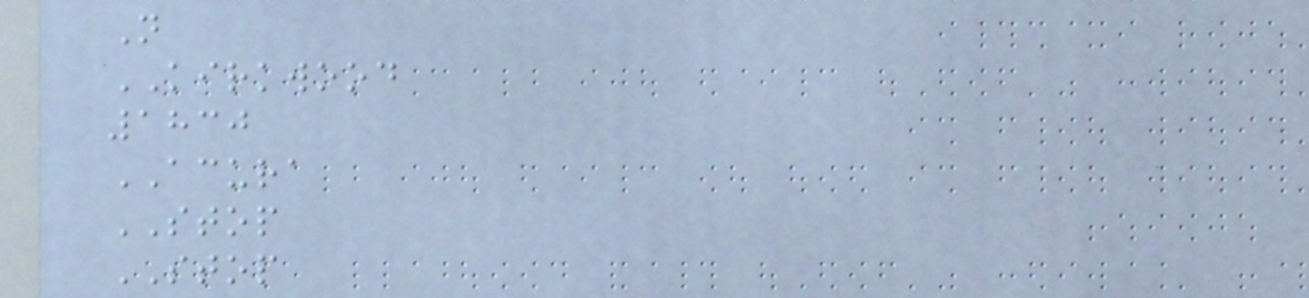N
KIRKWOOD
1830
ACURA
STOP
STOP
